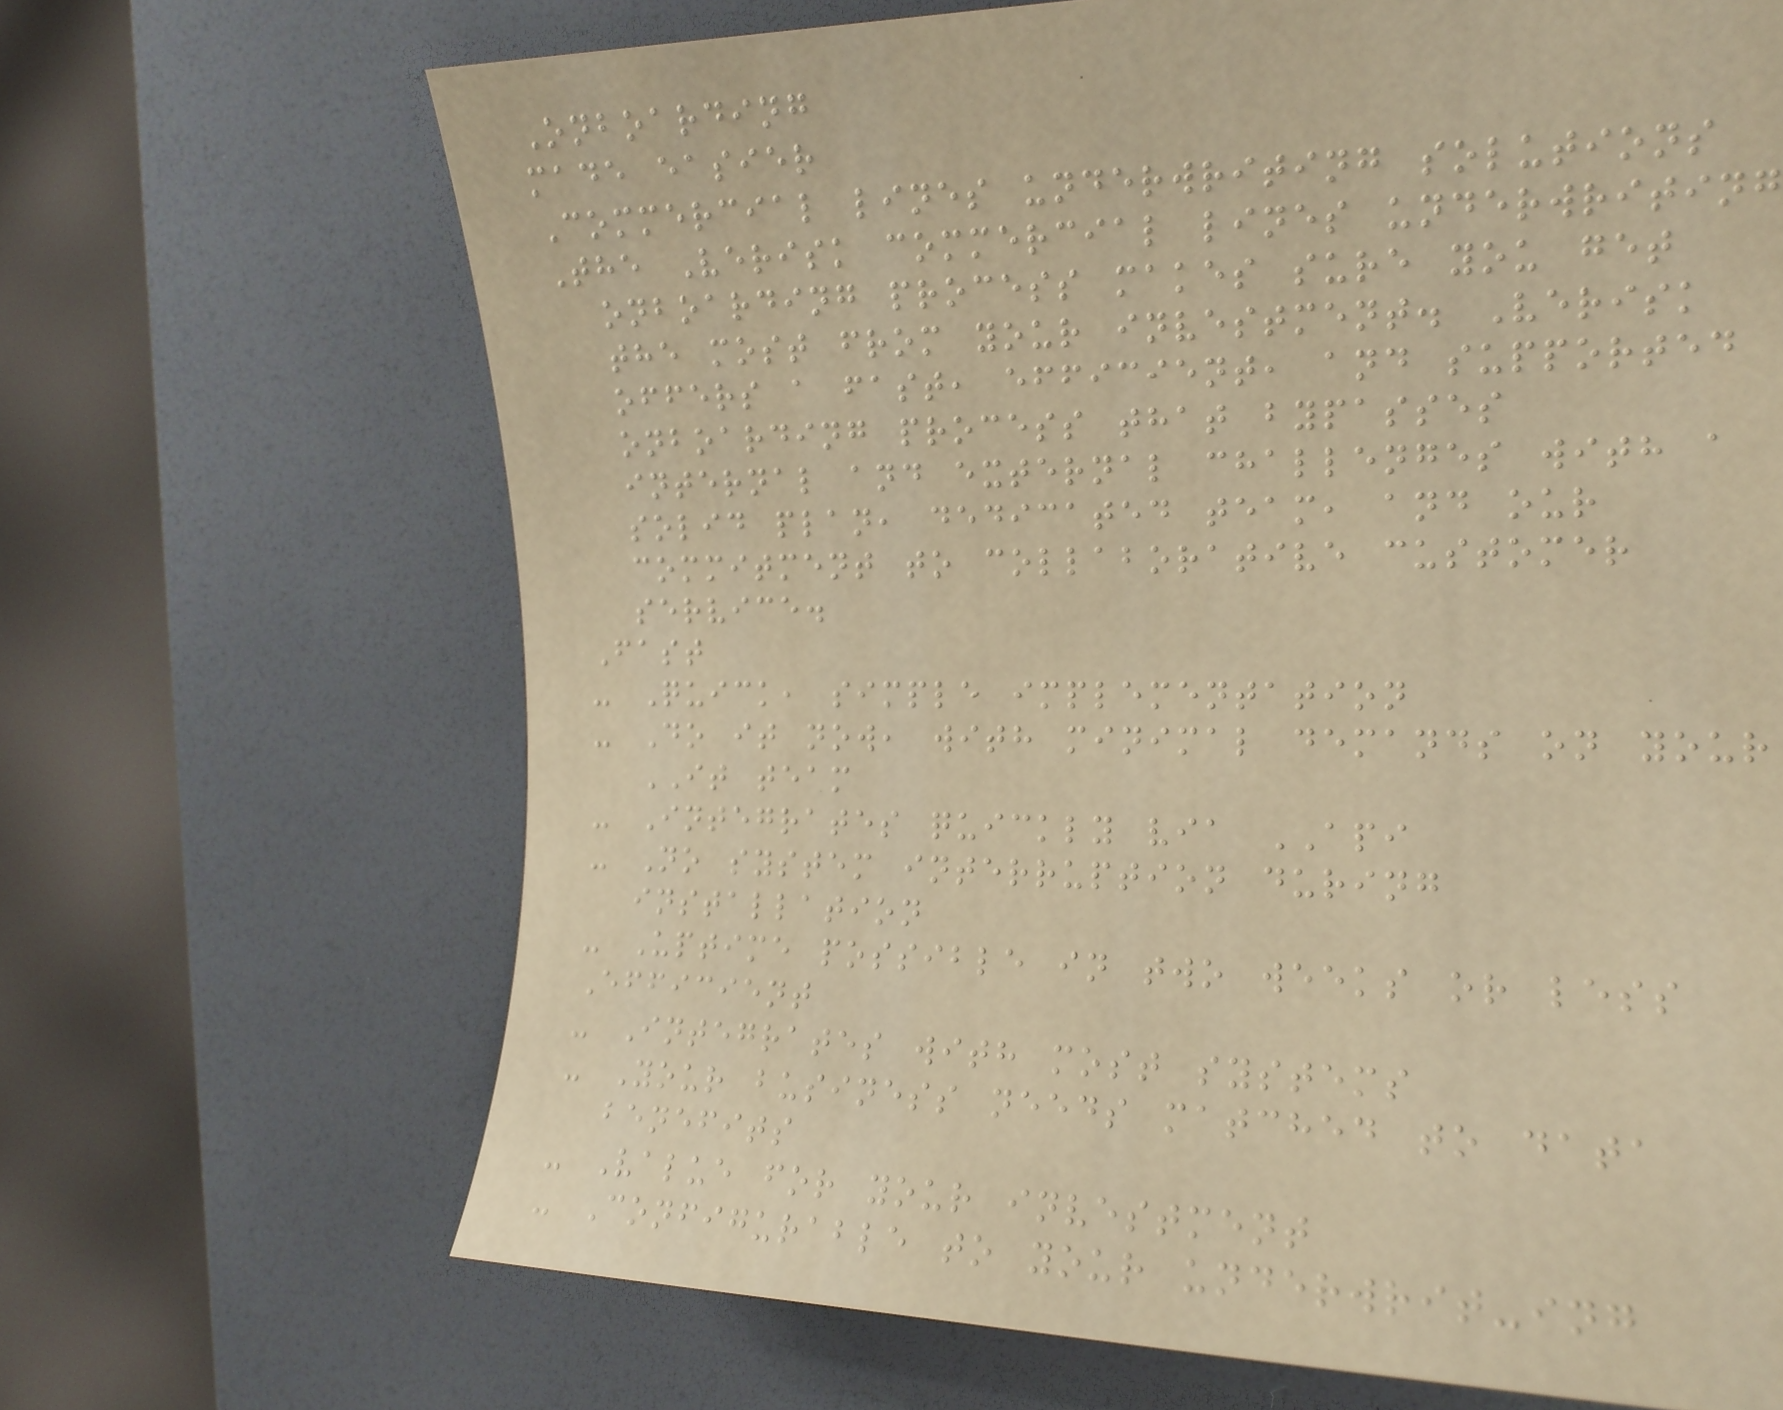Onboarding
made easier
Commercial lines underwriting solutions
The Verisk commercial lines underwriting
onboarding process makes sure you get
the most from your investment. Verisk
offers a fast, efficient, and supported
onboarding process that bypasses
internal and external challenges with a
solid plan, dedicated team, and our
commitment to collaborative customer
service.
Fast
- Quick, simple implementation
- Do it now, with minimal demands on your
IT team
- Integrates quickly via API
- No system interruption during
installation
- Uptime possible in two weeks or less
Efficient
- Integrates with most systems
- Your business needs matched to data
benefits
- Value for your investment
- Configurable to your underwrit-ing
